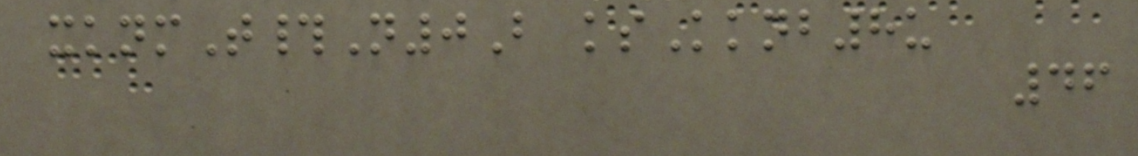xknmT#N0B ksKknb8u
46
